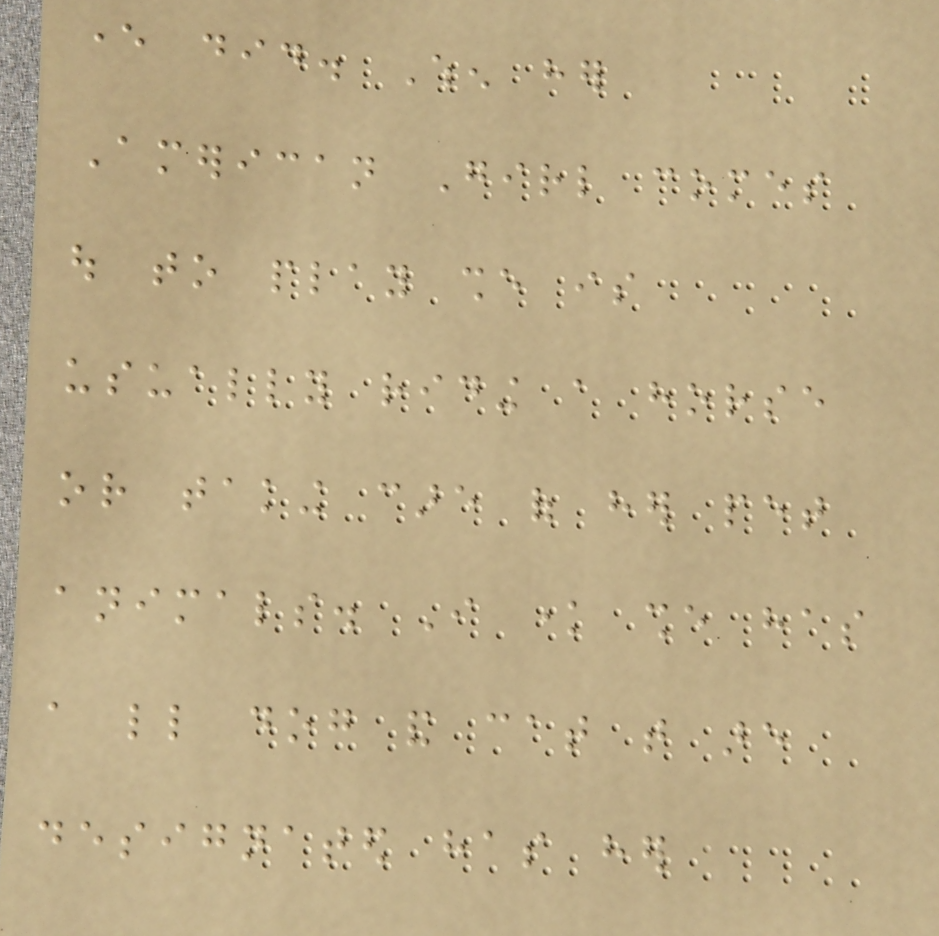ever did. When her
American Girl comes
out to play she is
usually riding a horse
or taking care of her pet
animals. I know she has
a little dog and cat that are
designated has her
